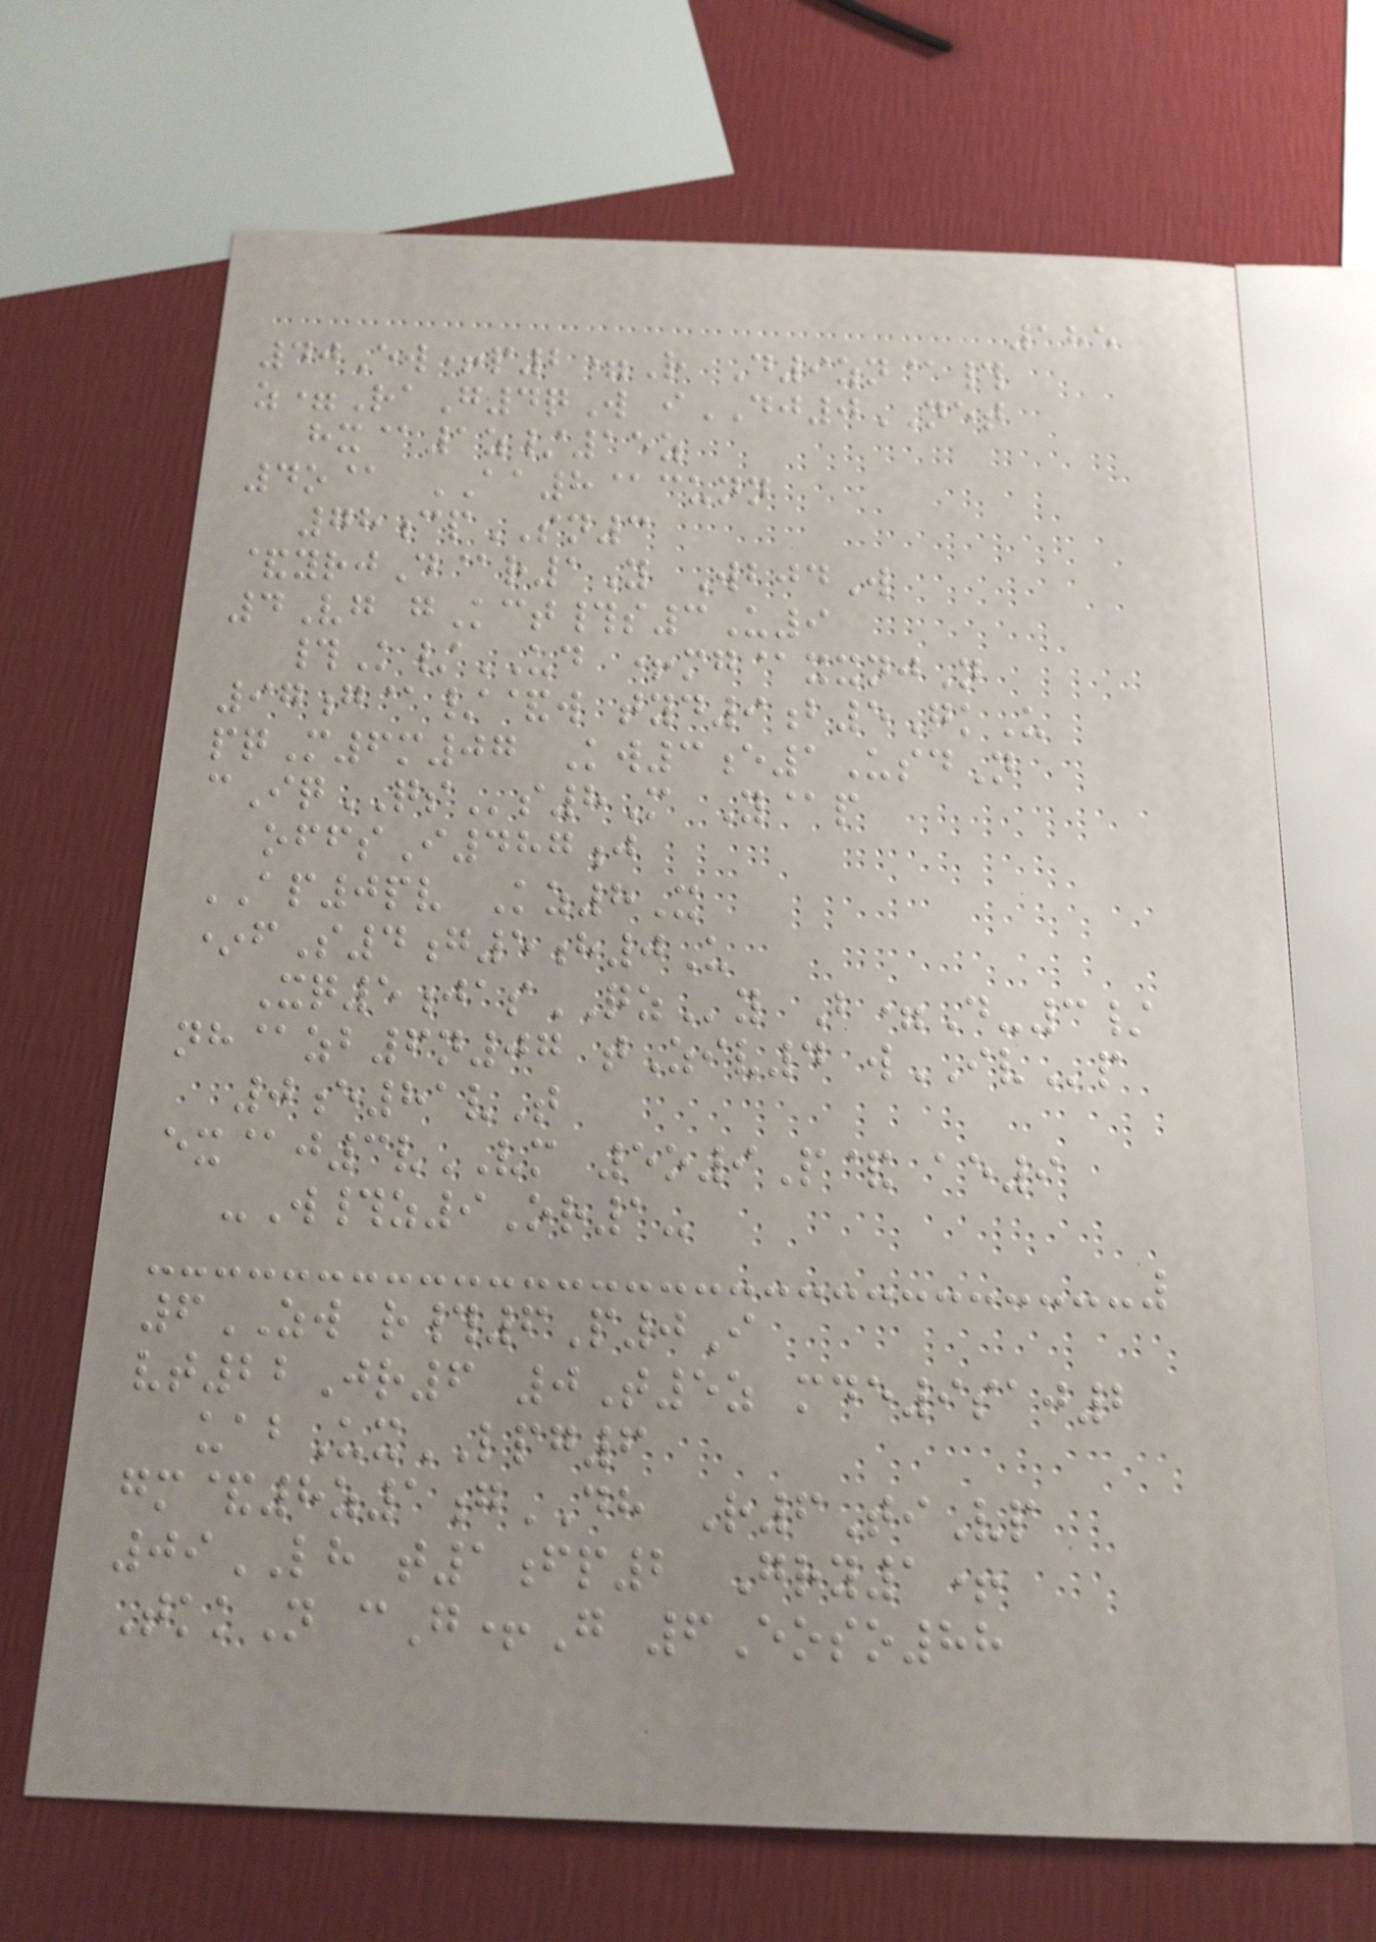185
40Ew+p2=R D9zn@#
z=RaG4qW iDJ0NET
hx@1z/15z
4o@ AA8@cunn
78cpSN3
&yrjD@r1Y WbjdW
4Vg gKct#s3U9
#K/UD +mg@xxnjN
97g@/&w tyd9b5GkU
pqM6m07 Kw3e1UsdN
cIqQSs8M Y@p
offsI487j
AP0pv Kz8X
*fS4g5h0U
Xq5jasQZy B=D-3/
nh@zb6n07 tZiv4 wIVp
0e81vT
ex@j3vVM 5o9P& ae9
-W#z9Or1-
6ZW r#6P0I
vt22Jr6 0T5z mde9saj2
uabUxLPG6
gm&8z1gDH R6TiVp
09LH t1fp2 Gry1+
TkkN cG+G 6Eoso88
